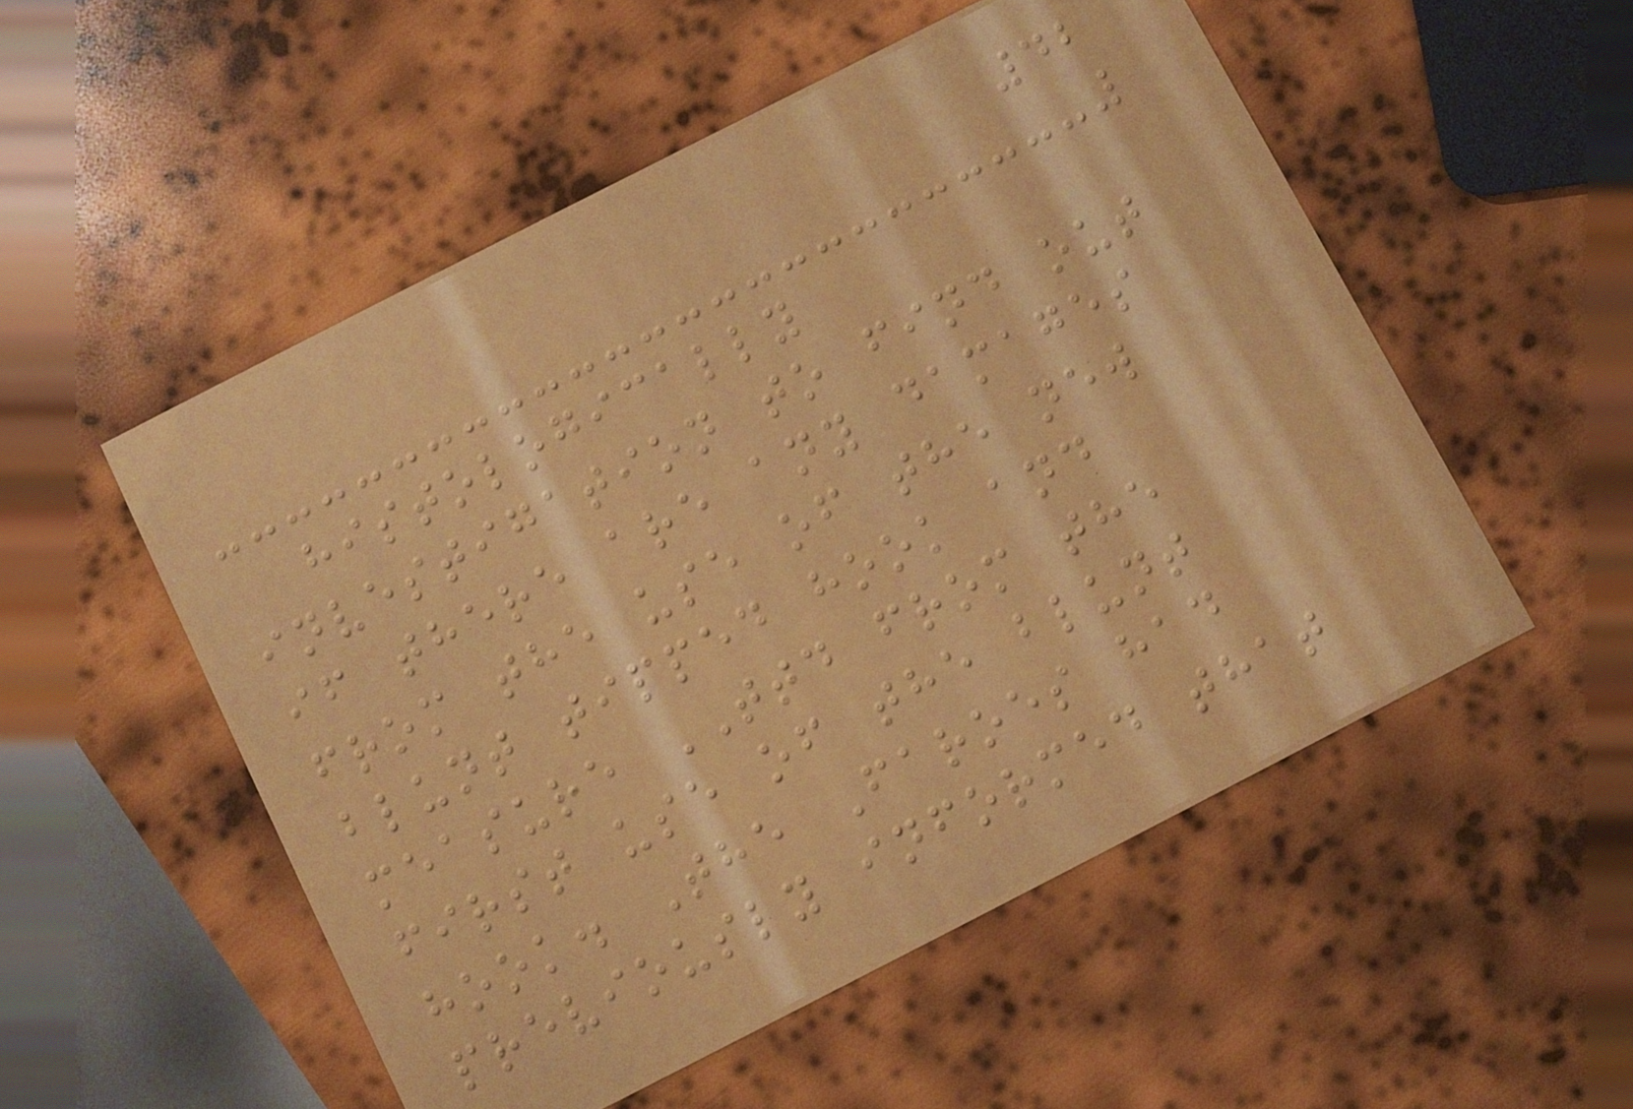42
histologically
investigation to find out
if there are any damages
from the use of the new
blunt tipped hook and
measure TTD from the
first use of the blunt
hook. The Faroes had
previously informed that
